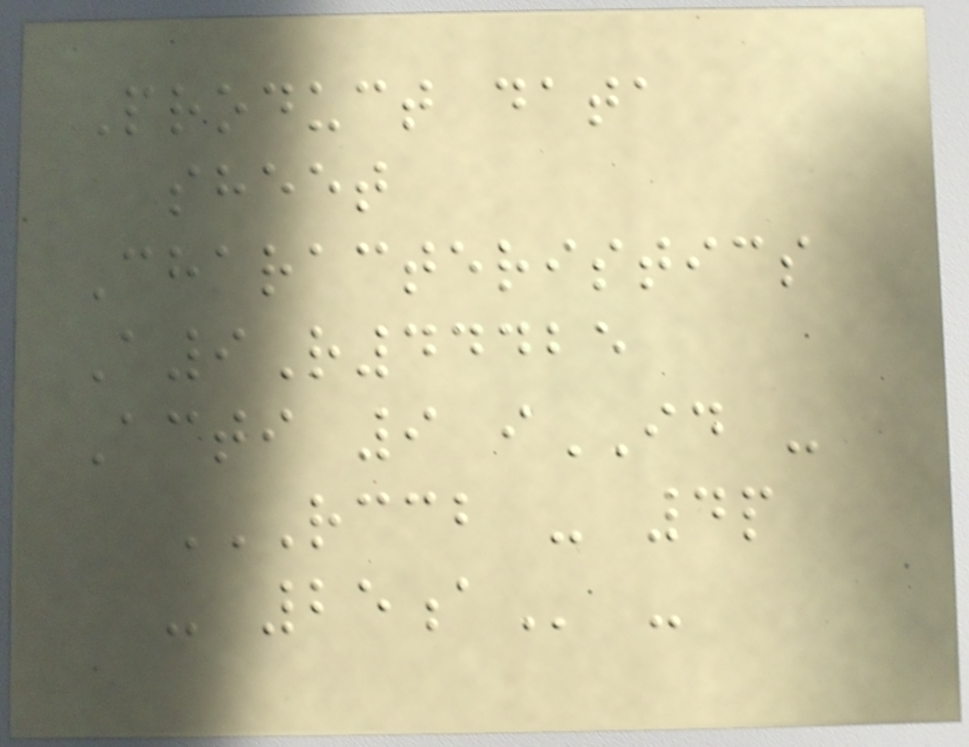Product data
sheet
Characteristics
A9R44425
Acti 9 iID -
RCCB - 4P
- 25A -
